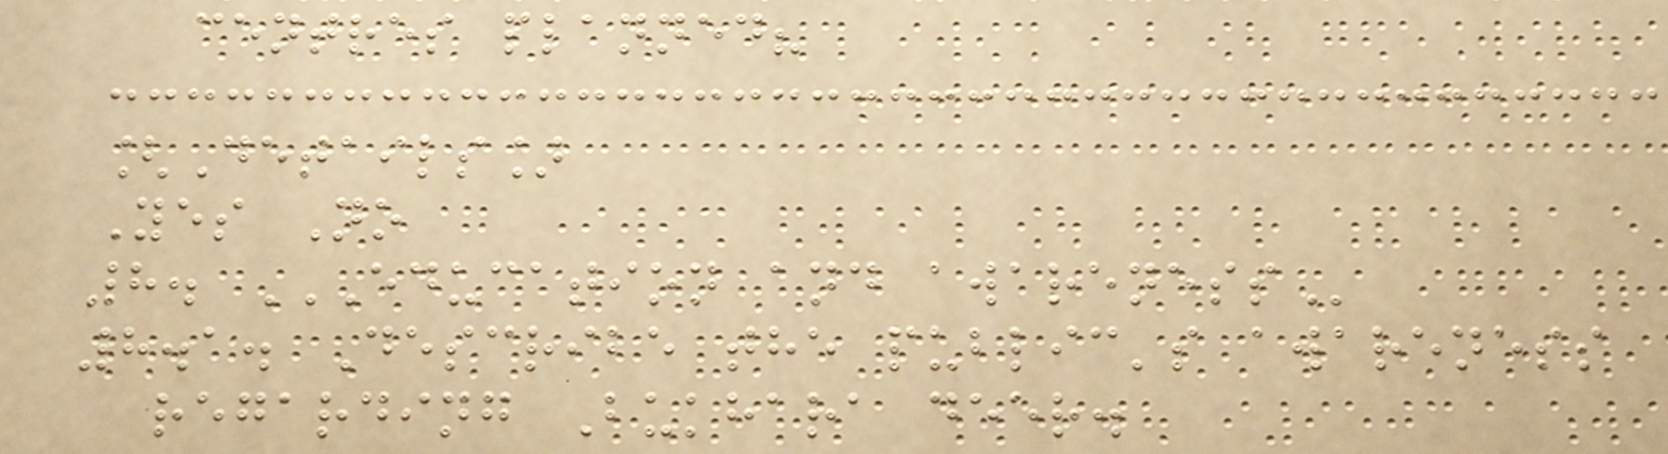centres planned?
[Details]
Yes No
8. EDUCATION AND AWARENESS
8.1. Describe the public's awareness
regarding Bukhara deer.
